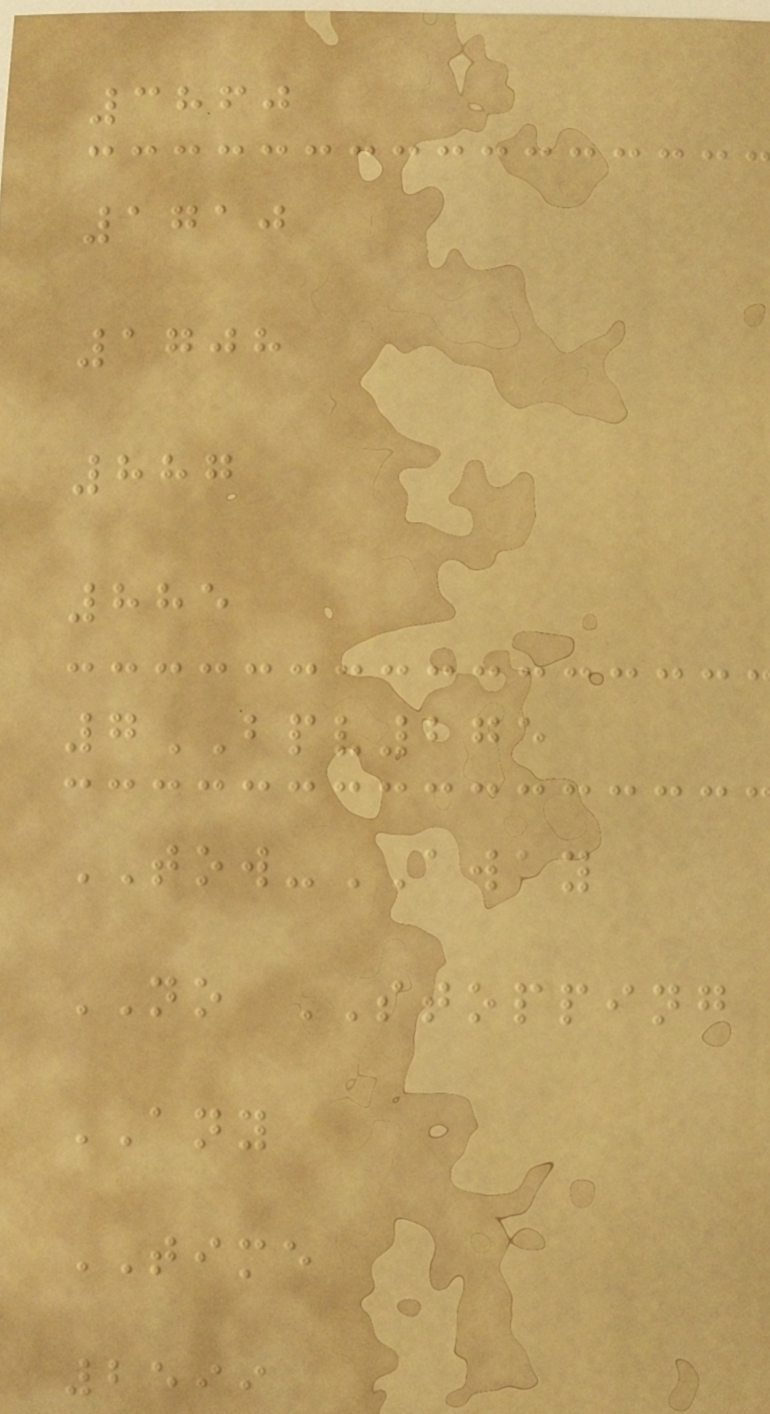3860
1710
1708
887
885
7BPV275
TOW-AWAY
NO STOPPING
ANY
TIME
2599
